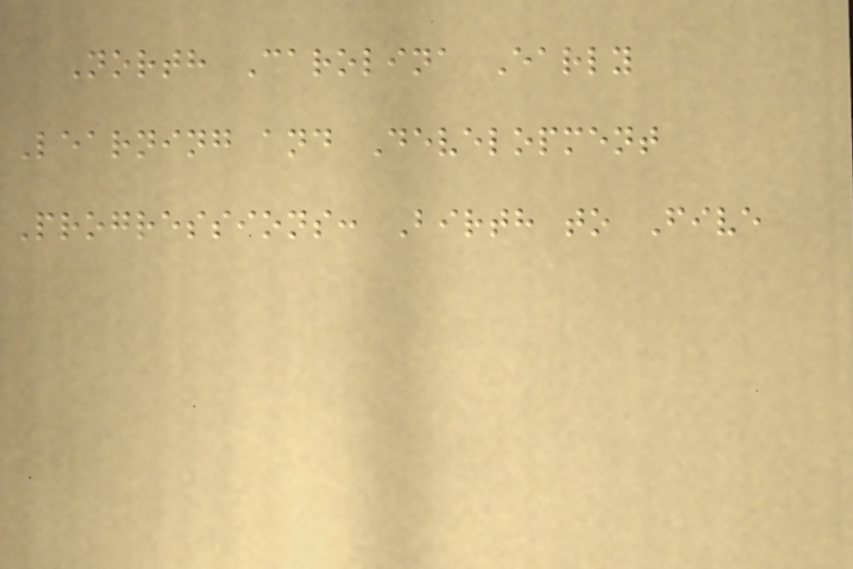North Carolina Early
Learning and Development
Progressions: Birth to Five
